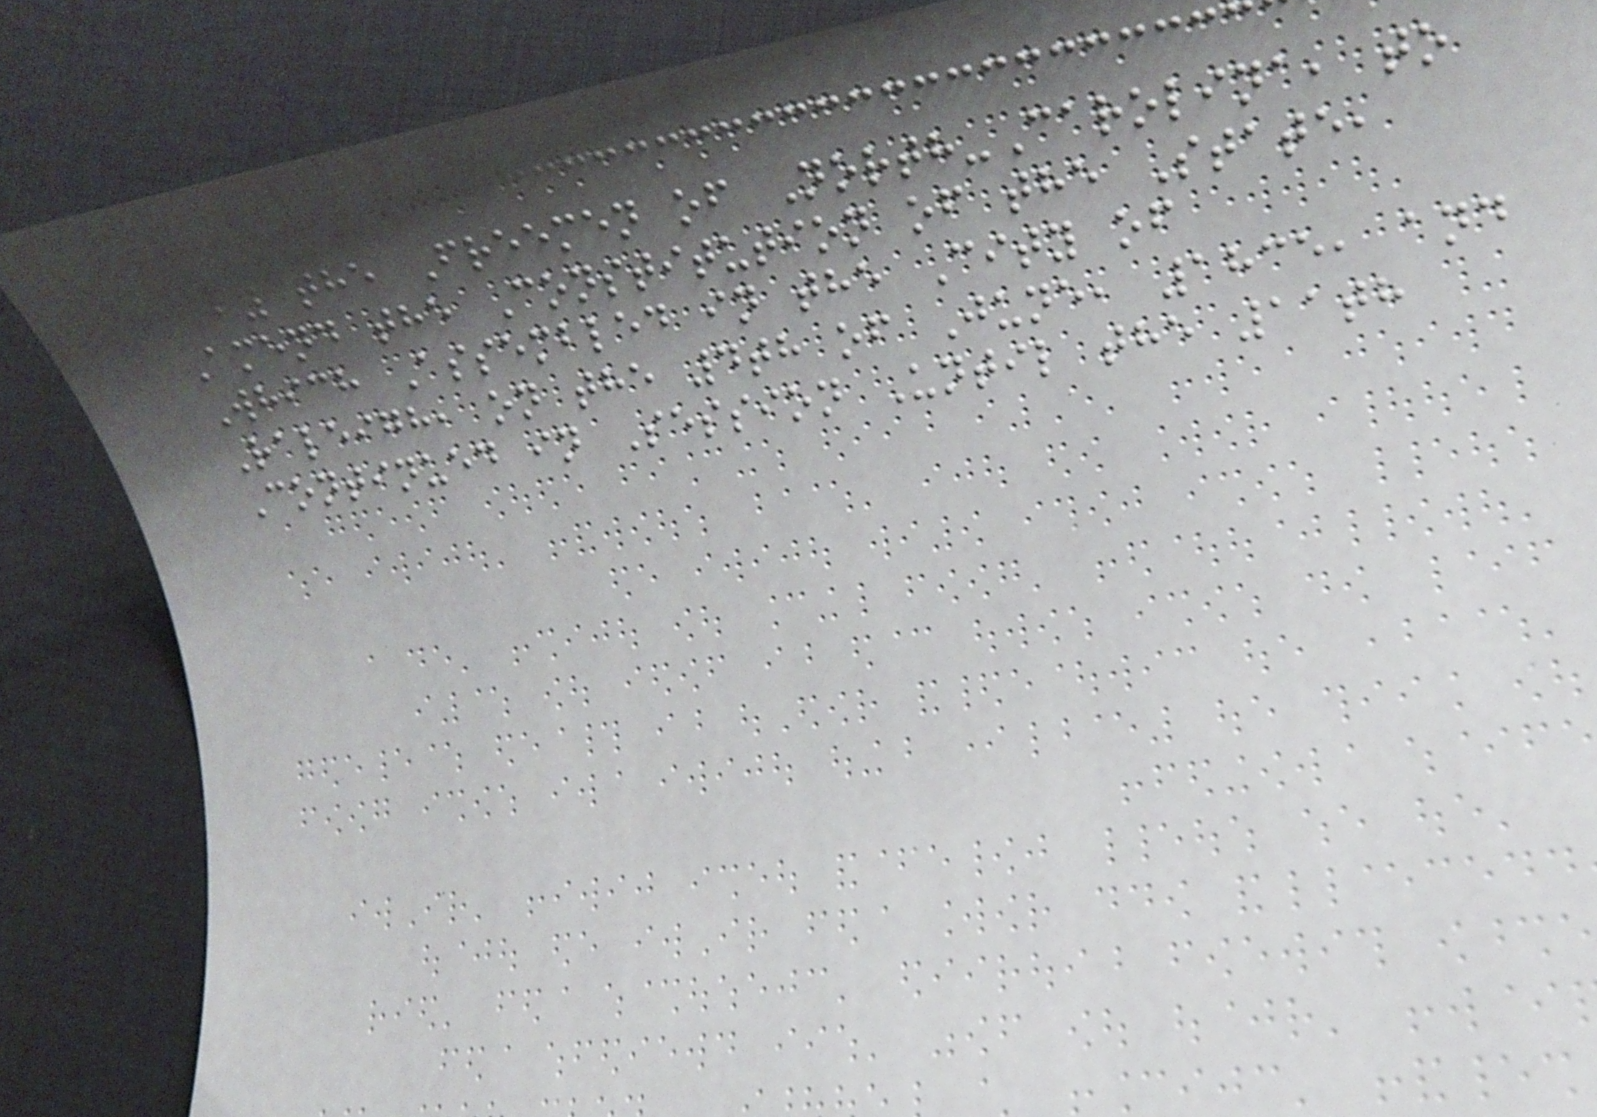by the Freemen of North-Carolina, to
Amend the Constitution of the State,
Which Assembled in the City of
Raleigh, on the 4th of June, 1835, and
Continued in Session Until the 11th
